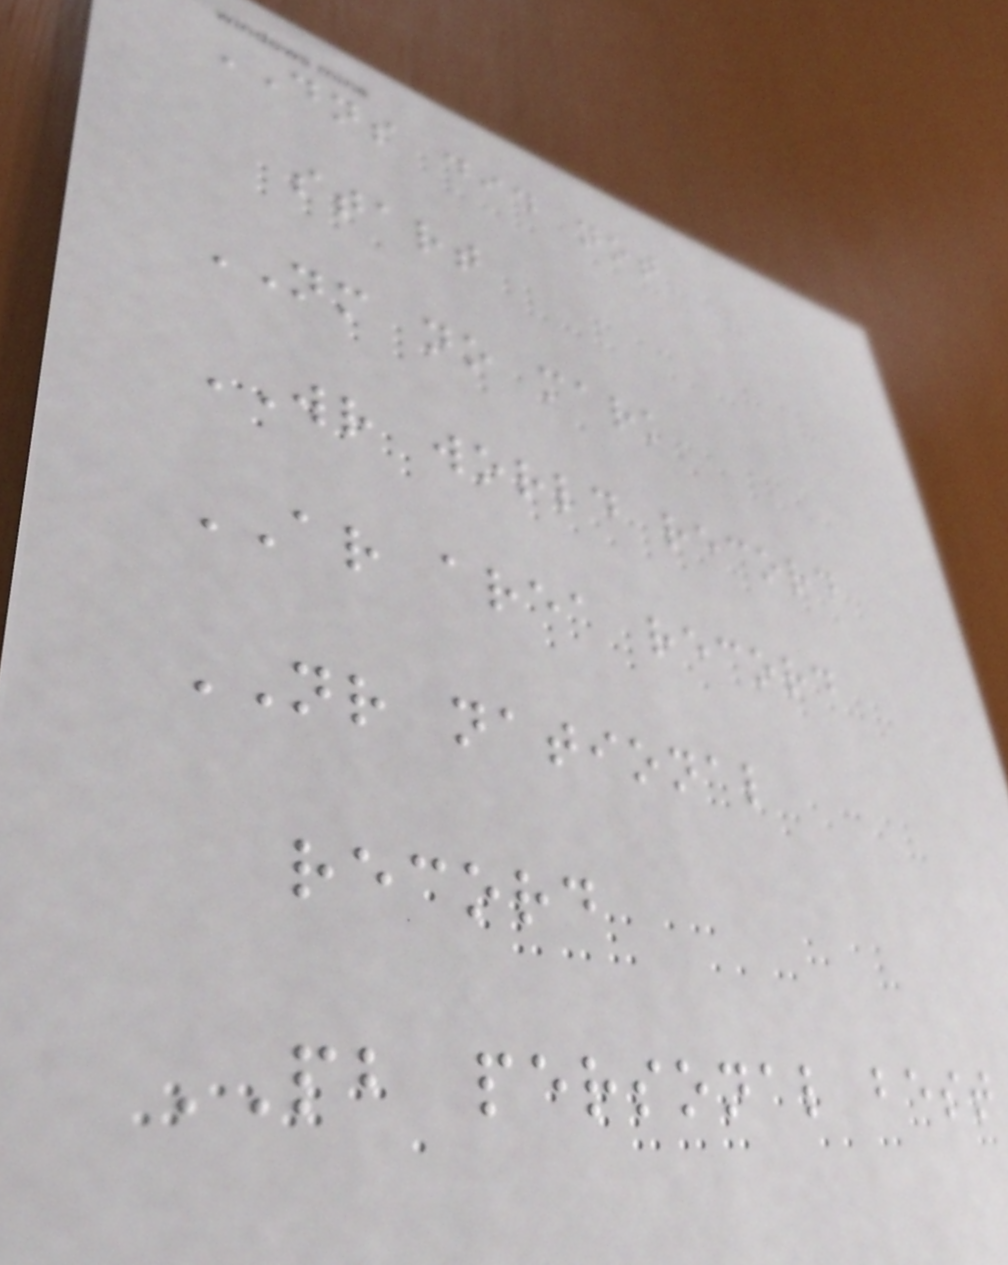DNS did not
start
NM no mark
WR world record
AR area record
NR national
record
PB personal best
